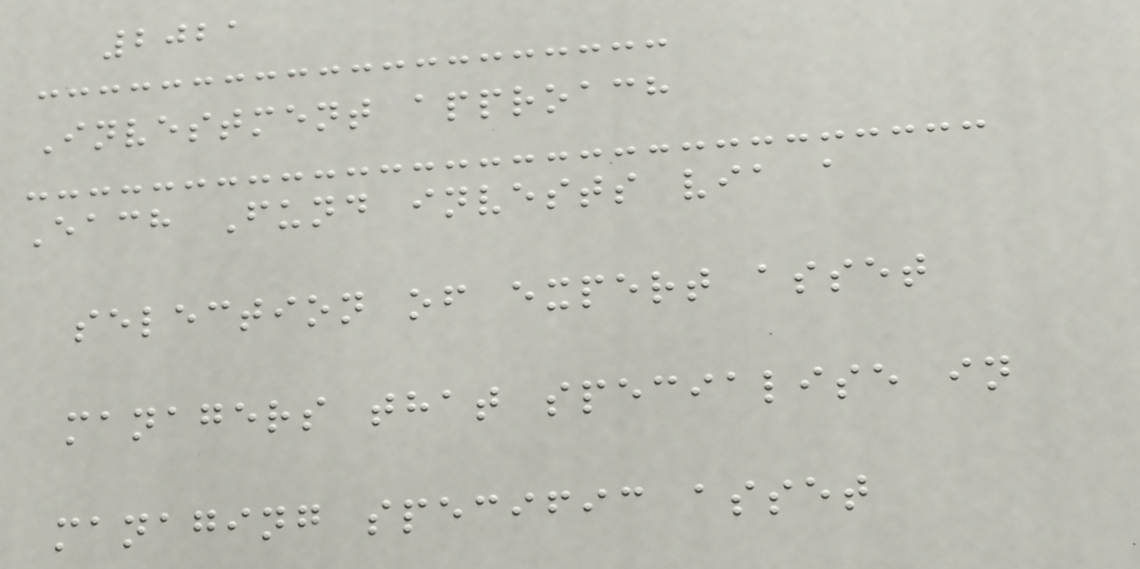2021
Investment approach
Each Fund invests via a
selection of expert asset
managers that specialise in
managing specific asset
